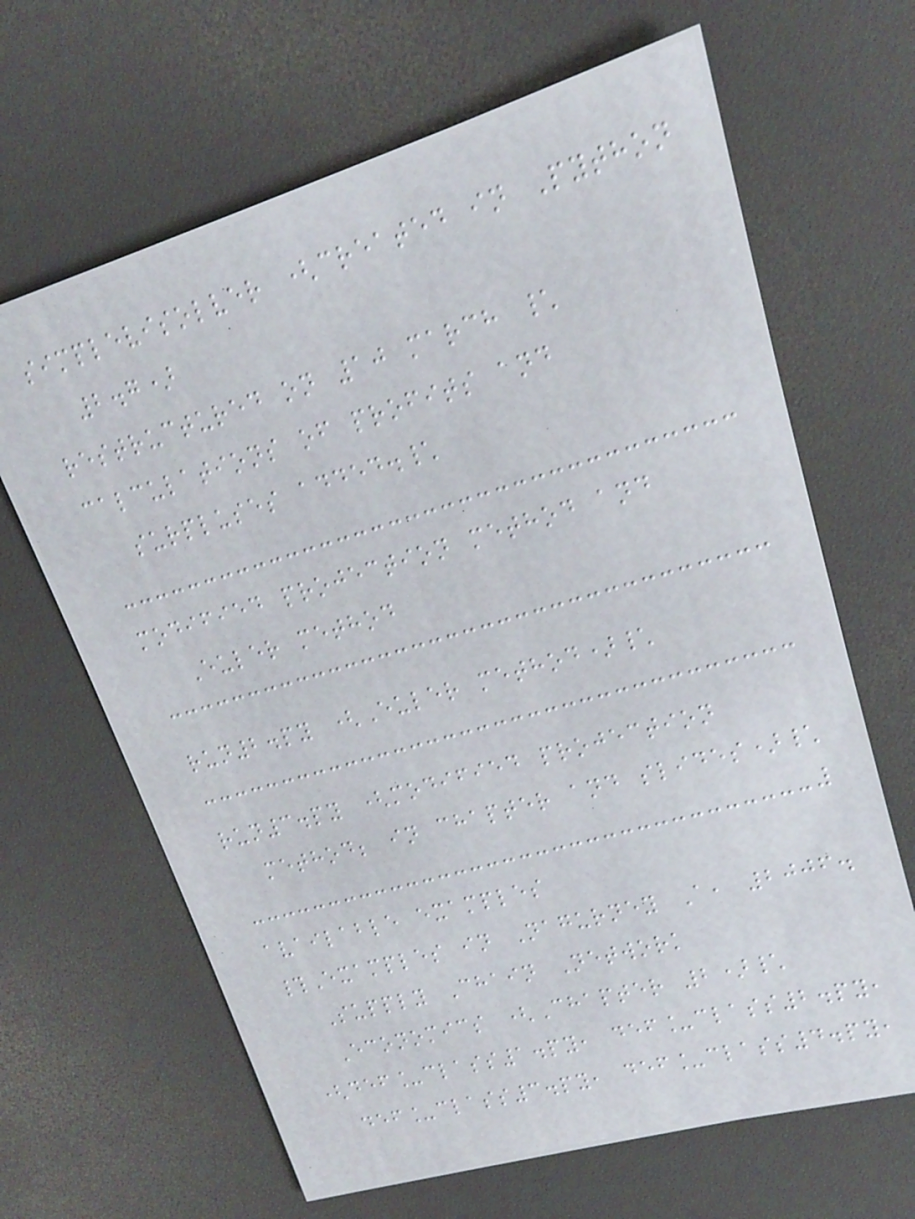simplevisolver (created in Python
2.7)
restructured on 10 march \
calculations of profits and
surpluses added.\
modified projection method and
Euler method
run2.py (Euler method)\
run3.py (modified projection
method; in chapter and slides)\
available examples
#Examples in Nagurney A, 2006.
Supply Chain Network
Economics (Chapter 2)\
(def_class1.py, def_class2.py,
def_class3.py, def_class4.py,
